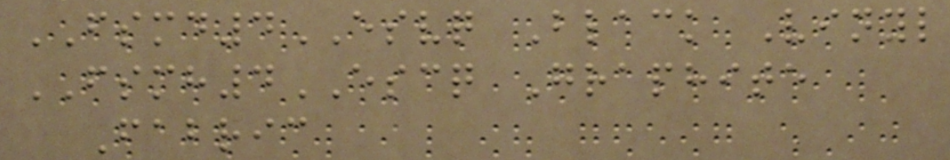FSMD4ESVQ Black Vinyl
FSMH4ESCQ Graphite
Fabric
